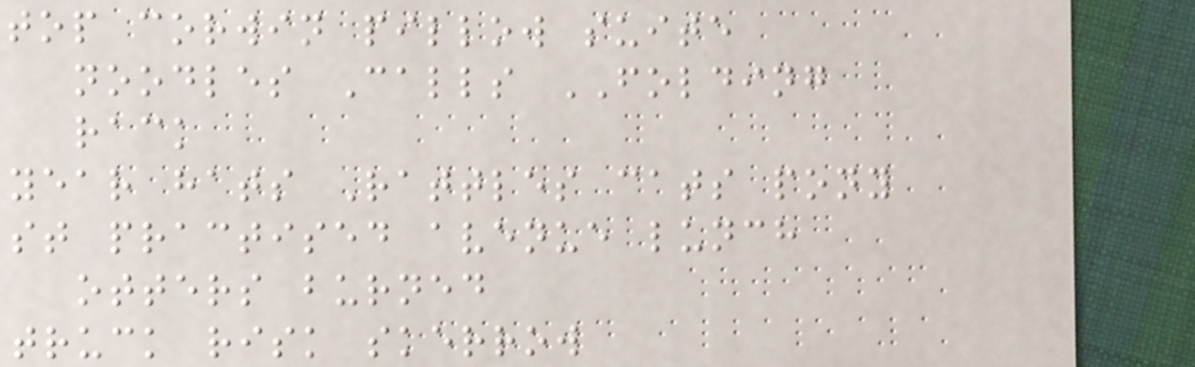top corwin pillow suite
noodles Calls FOLDING
rack
year hats Rattles cats pony
st practised avenue lunch
otters burned
truck risk skerrow
